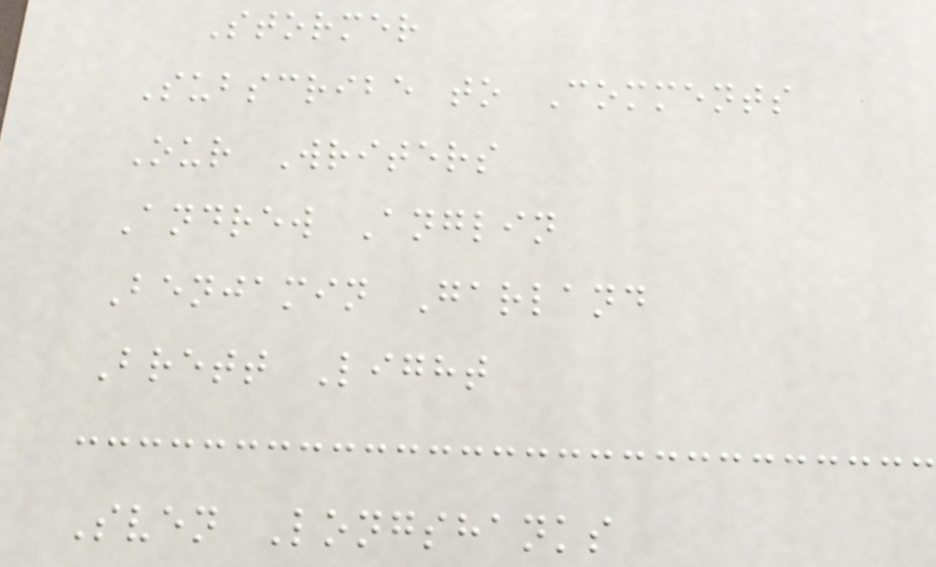Stormer
Subscribe to Comments
Our Writers
Andrew Anglin
Benjamin Garland
Brett Light
Sven Longshanks
